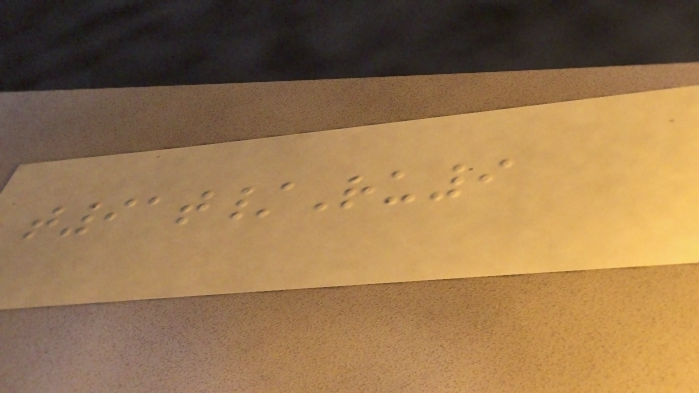t91t/Ru9
